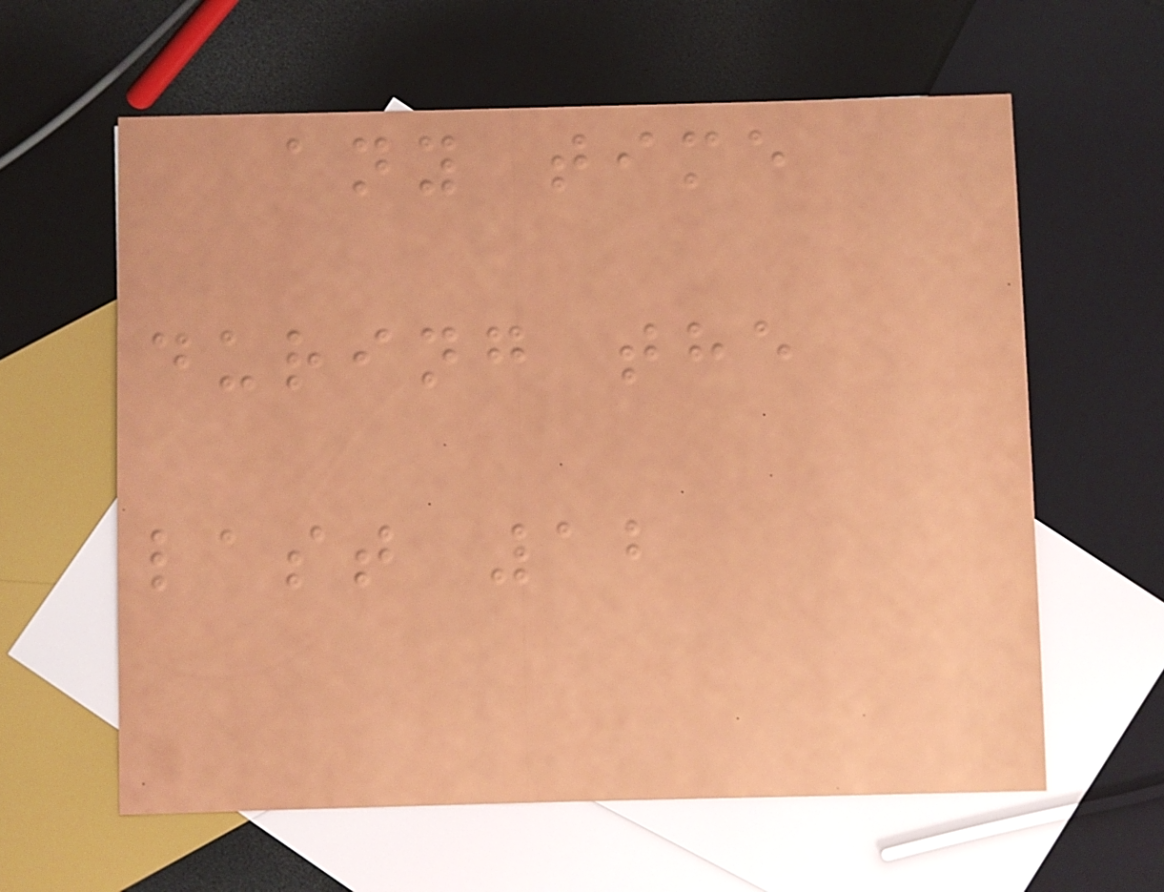any time
during the
last 12
